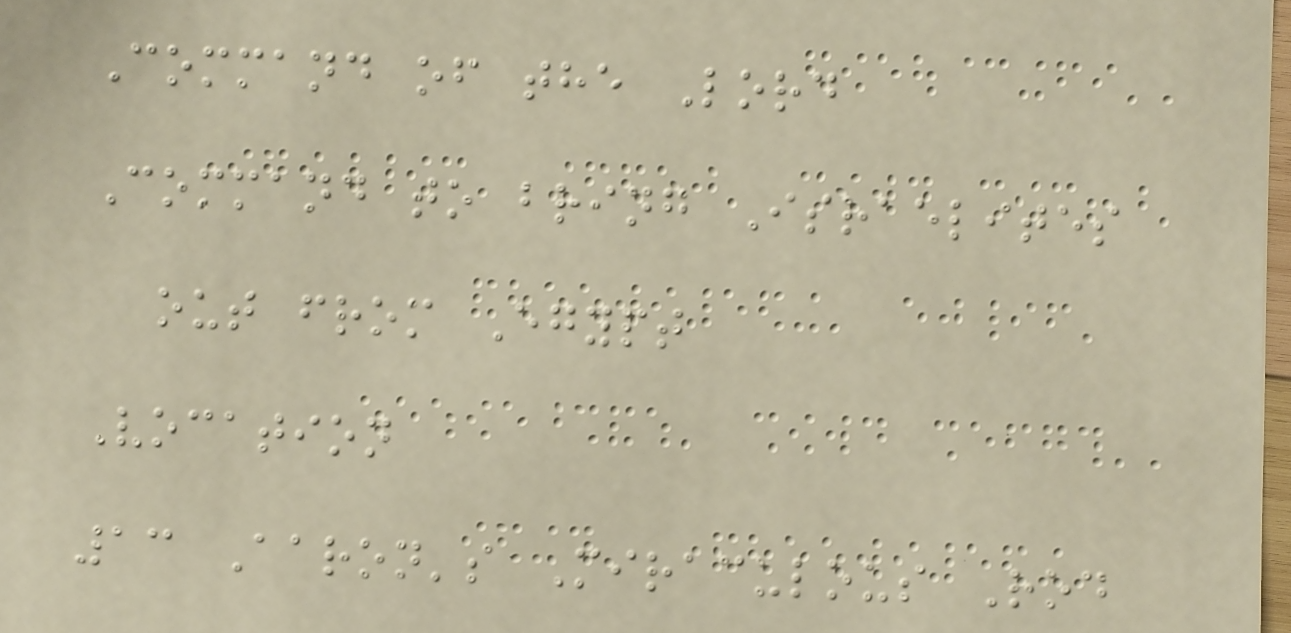Command of the Lord
Command to bring Israelites
out from Egypt
Vocation
13 Aaron's Miraculous Rod
